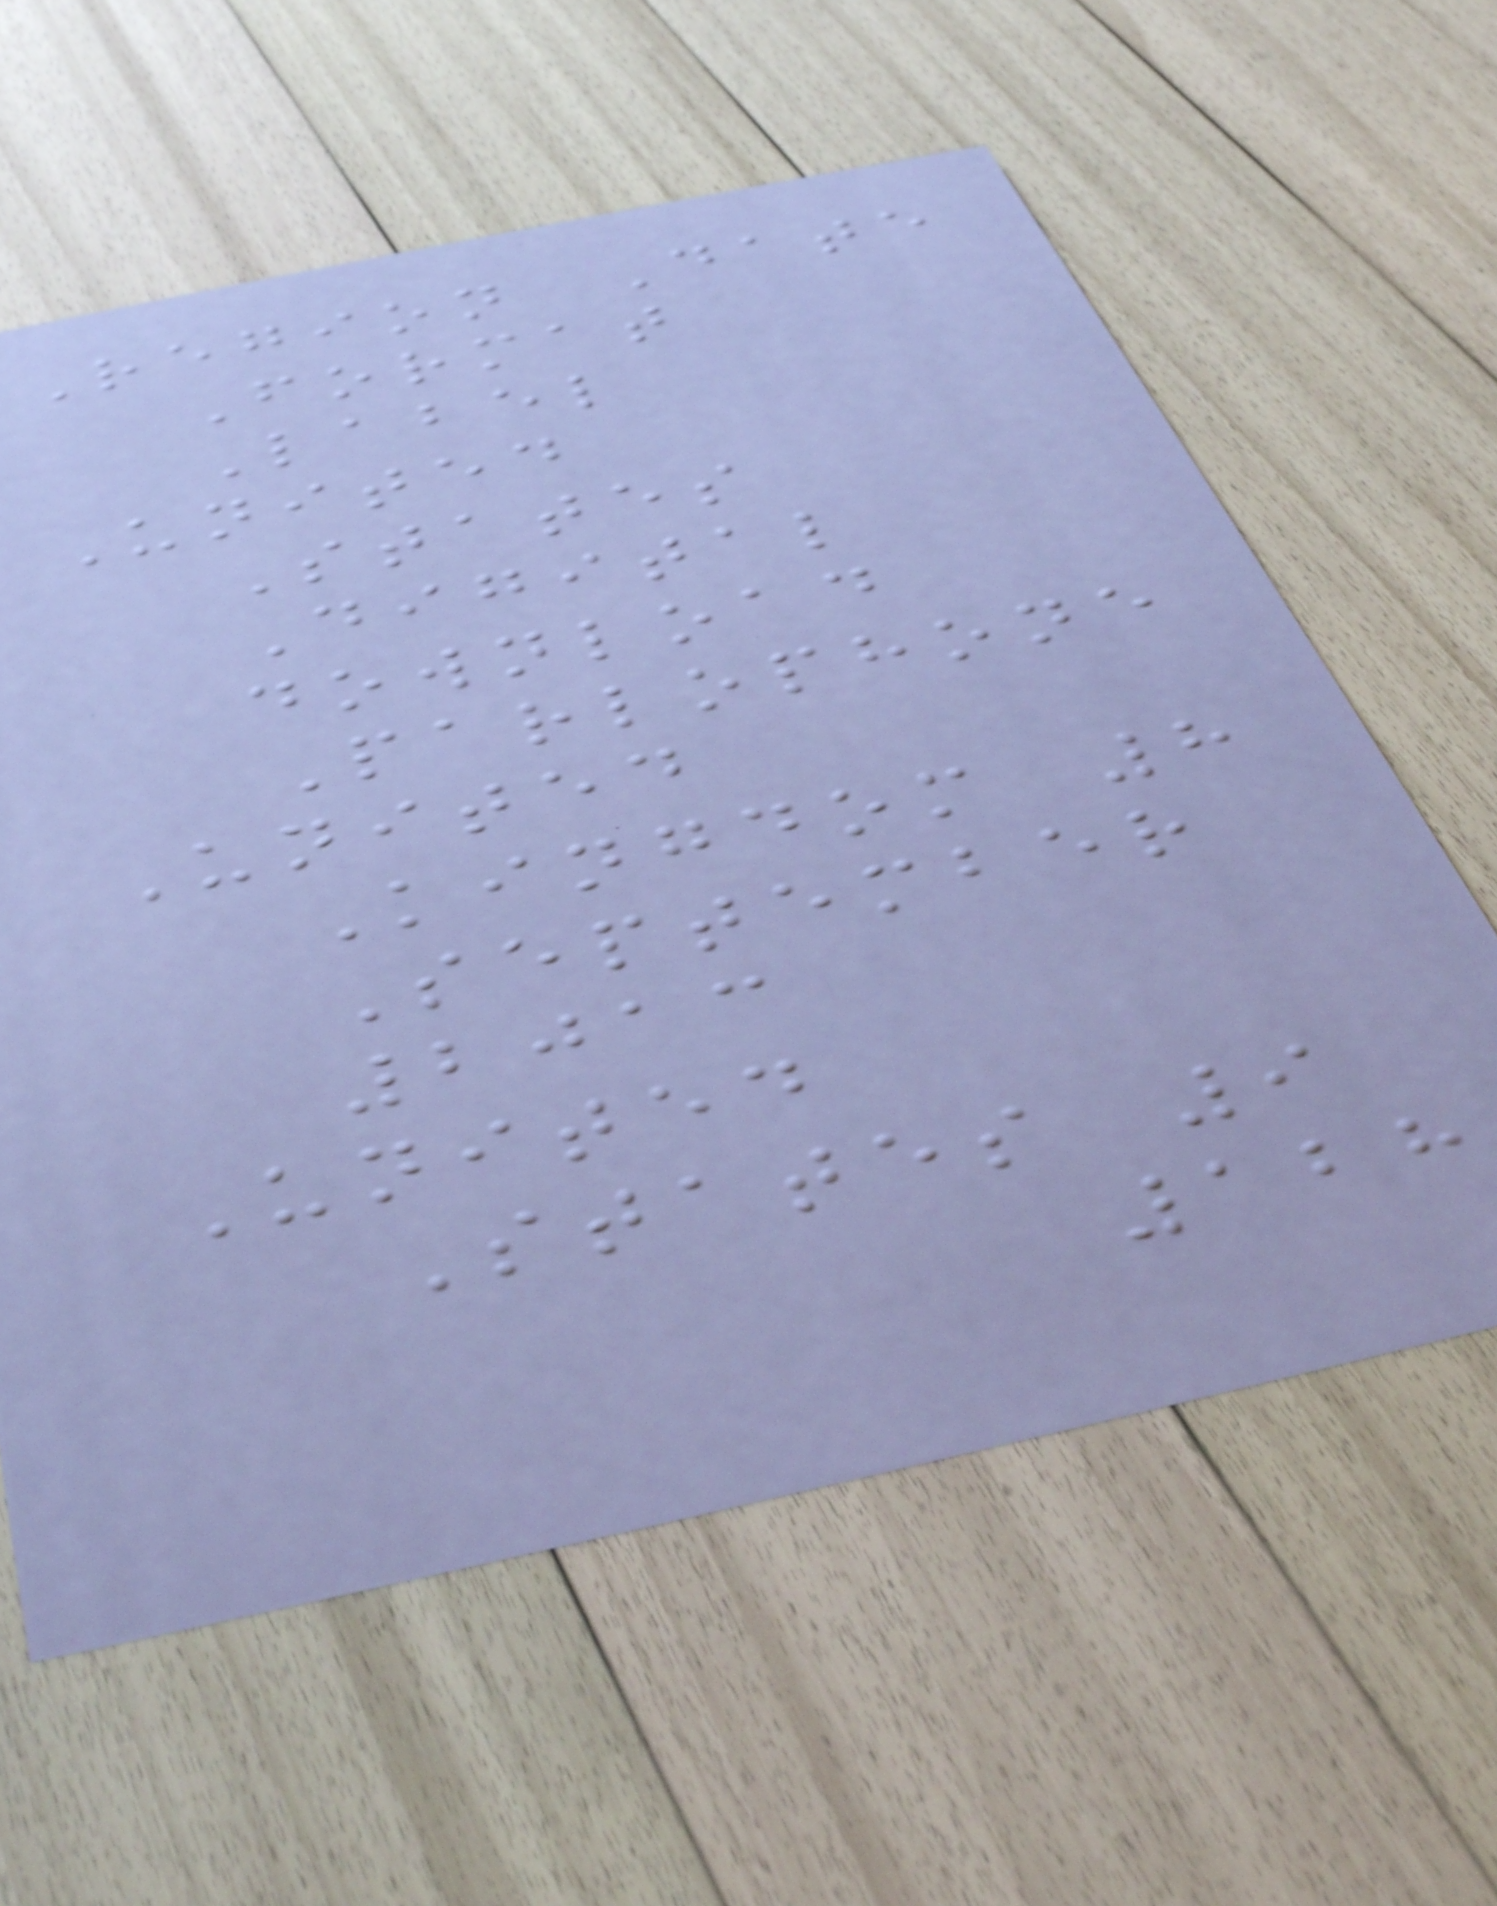Region Date
Format
Label
United
States
Digital
download
Parlophone
United
Kingdom 8
September
2013
United
States 9
128
